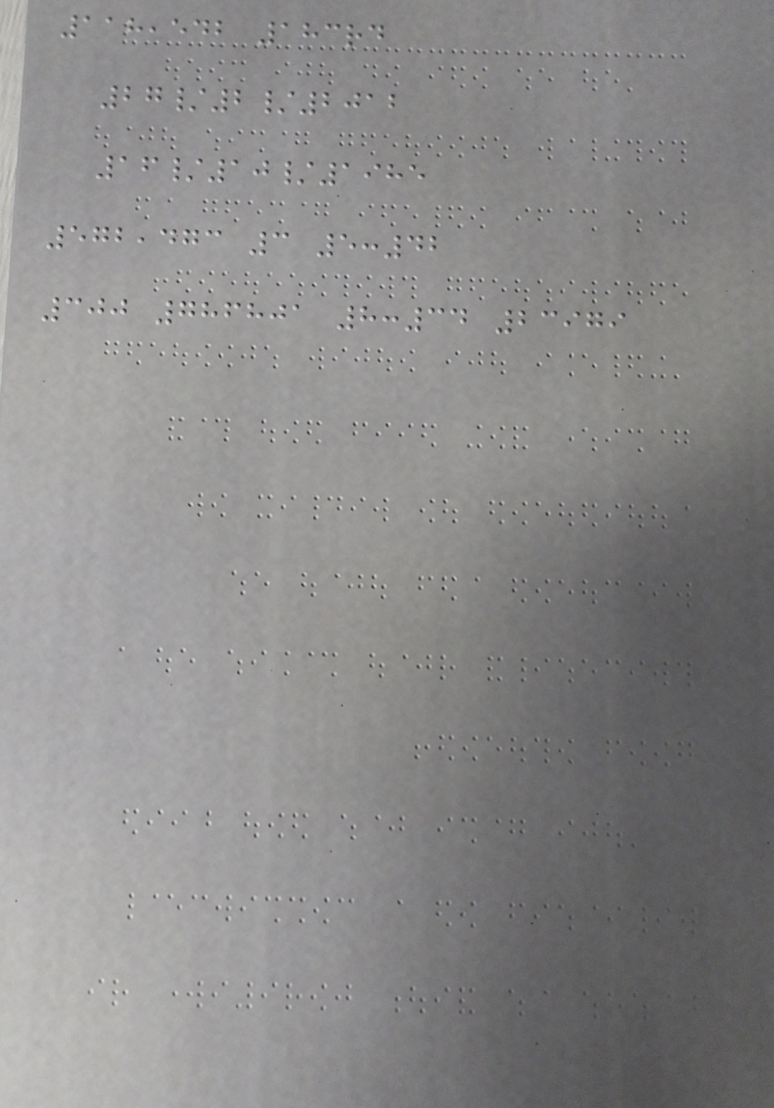118,542 183rd
27/2/2012
16/10/1985
572,473 3 5:42
300 786801 8:34 23979
